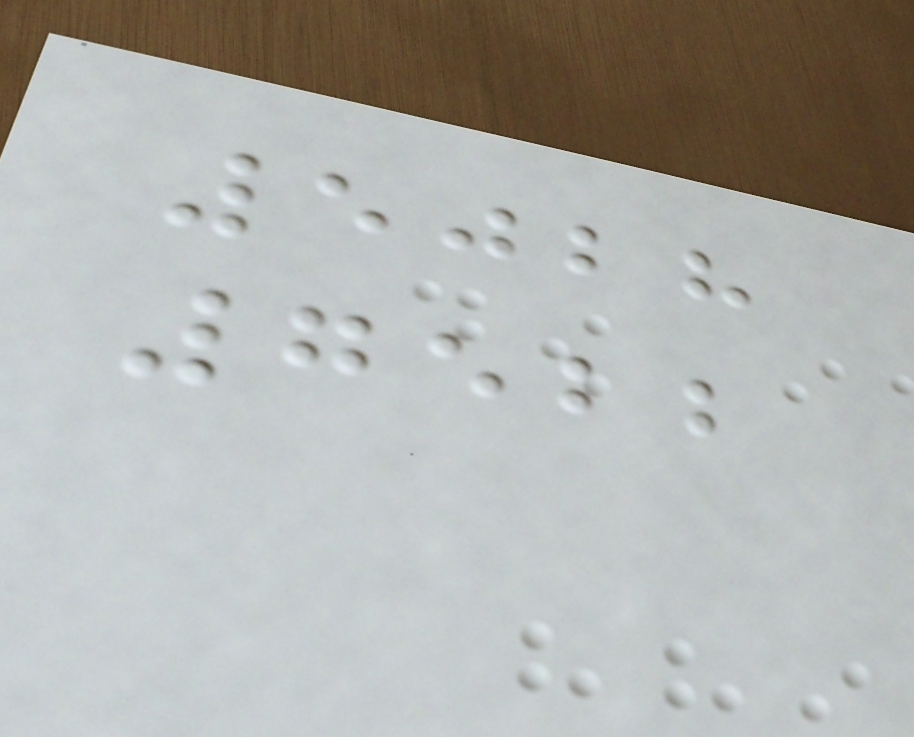5028
7522
